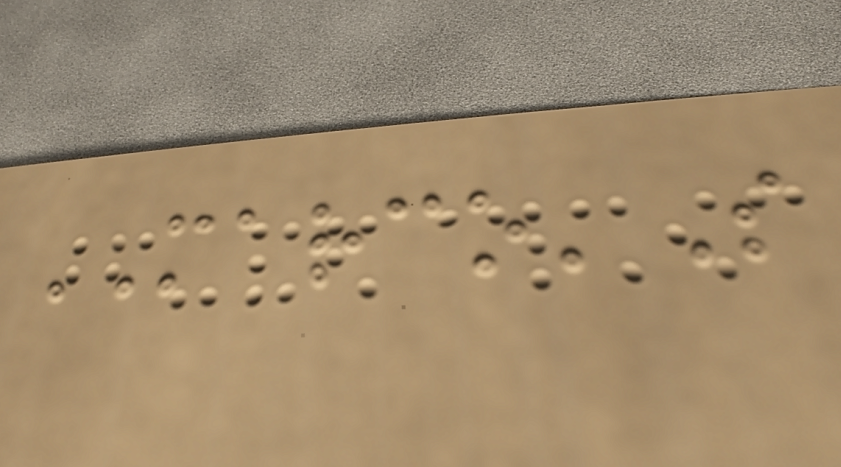MARCO'S
